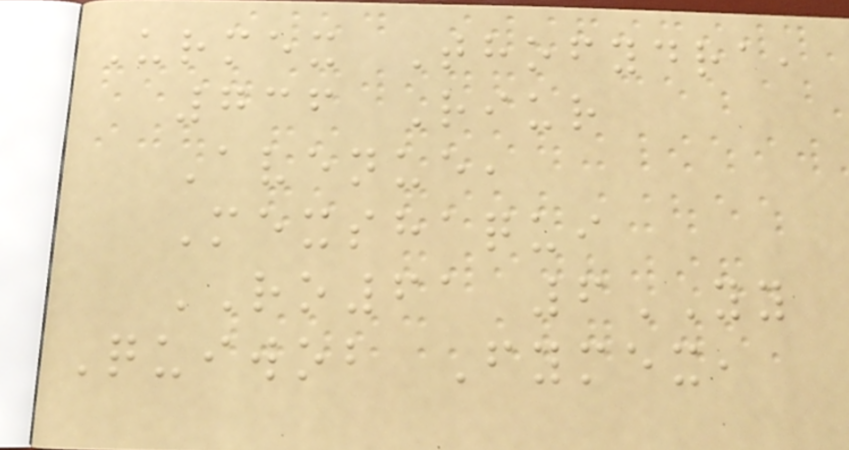Urmex Thofydra,
736 Riur
Avenue,
Mexshaqui
RO61 6YY
Quiwob Fymex,
